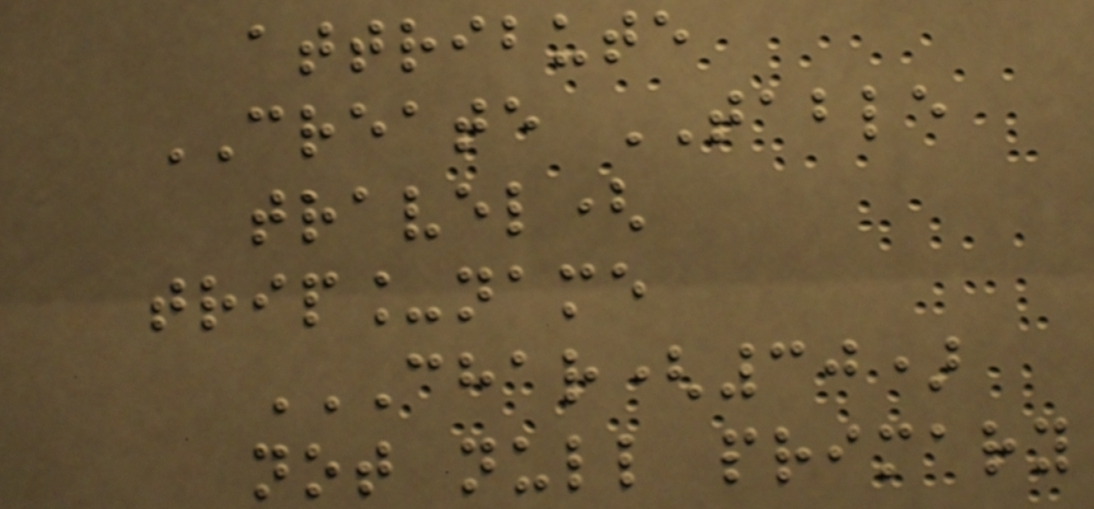attribute
CREATE TABLE
travel(
trip_name
CHAR(30)
NOT NULL PRIMARY
